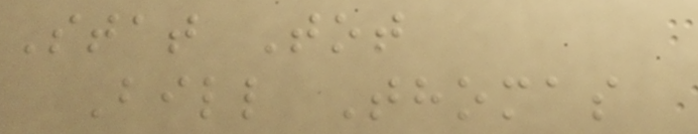Stat Tot
Bill Thomas
